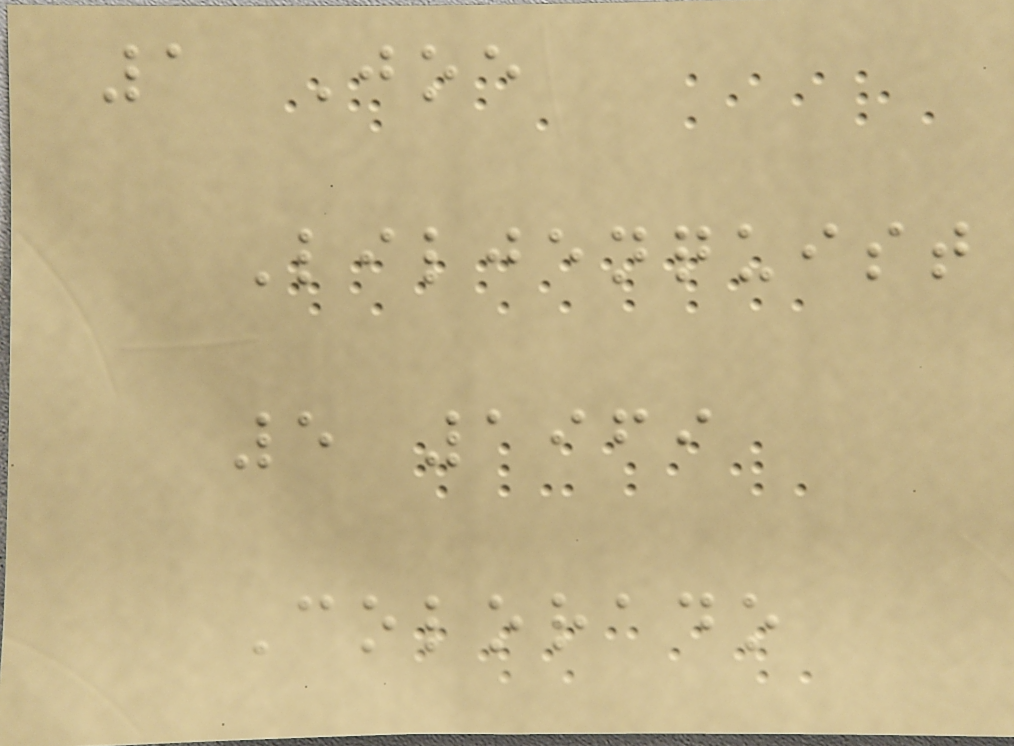1 Joe
Liljenquist
5 1969
Colorado
